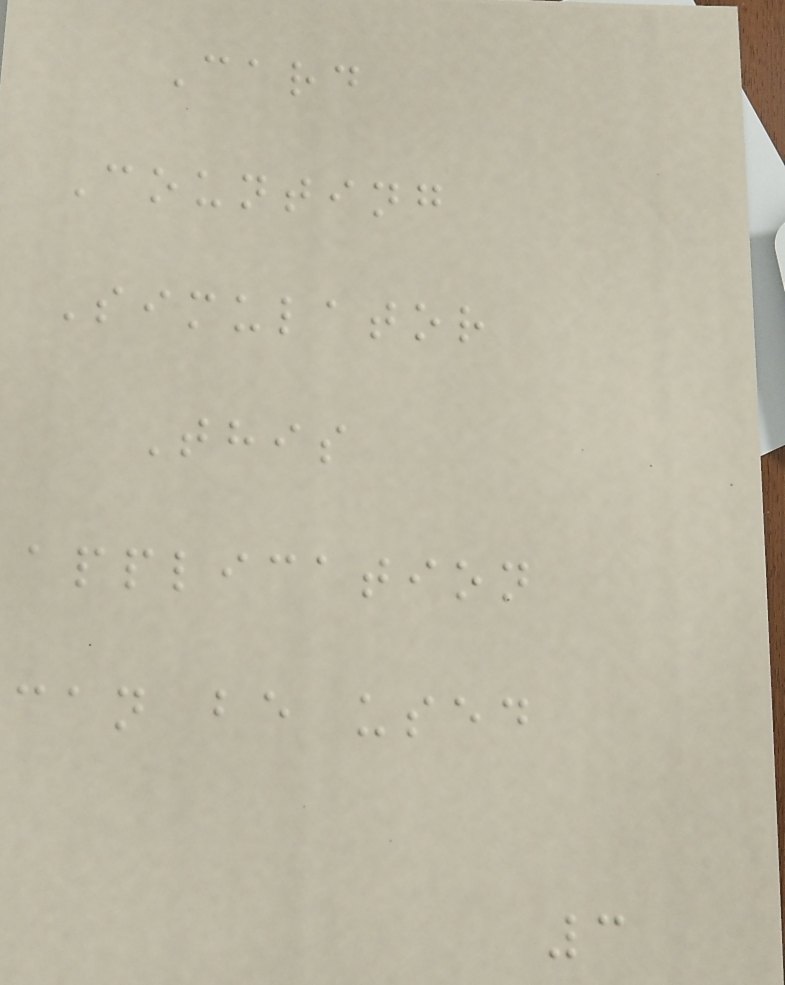Card
Counting
Simulator
This
application
can be used
3
